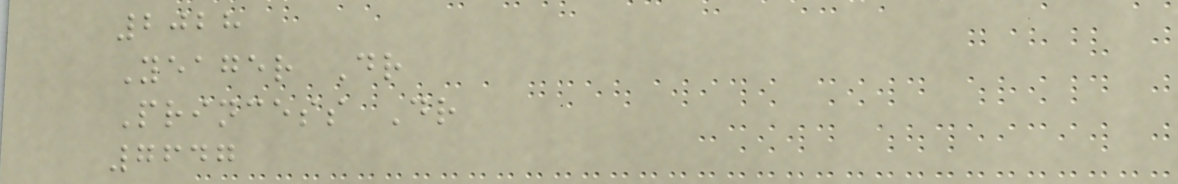2028
Yeager Dr
Princess Dr
7647
